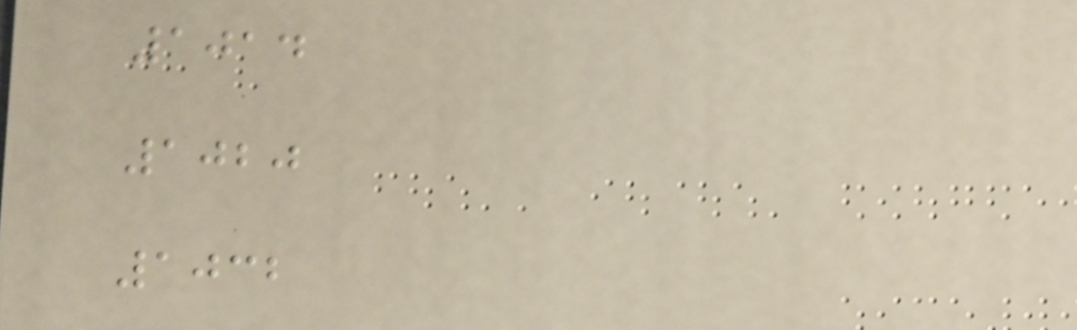1014
1020
1032
